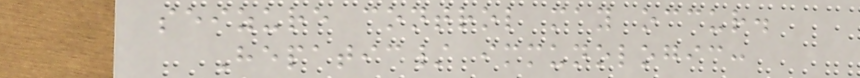seizure control may occur.
Hepatic/ immunologic:
